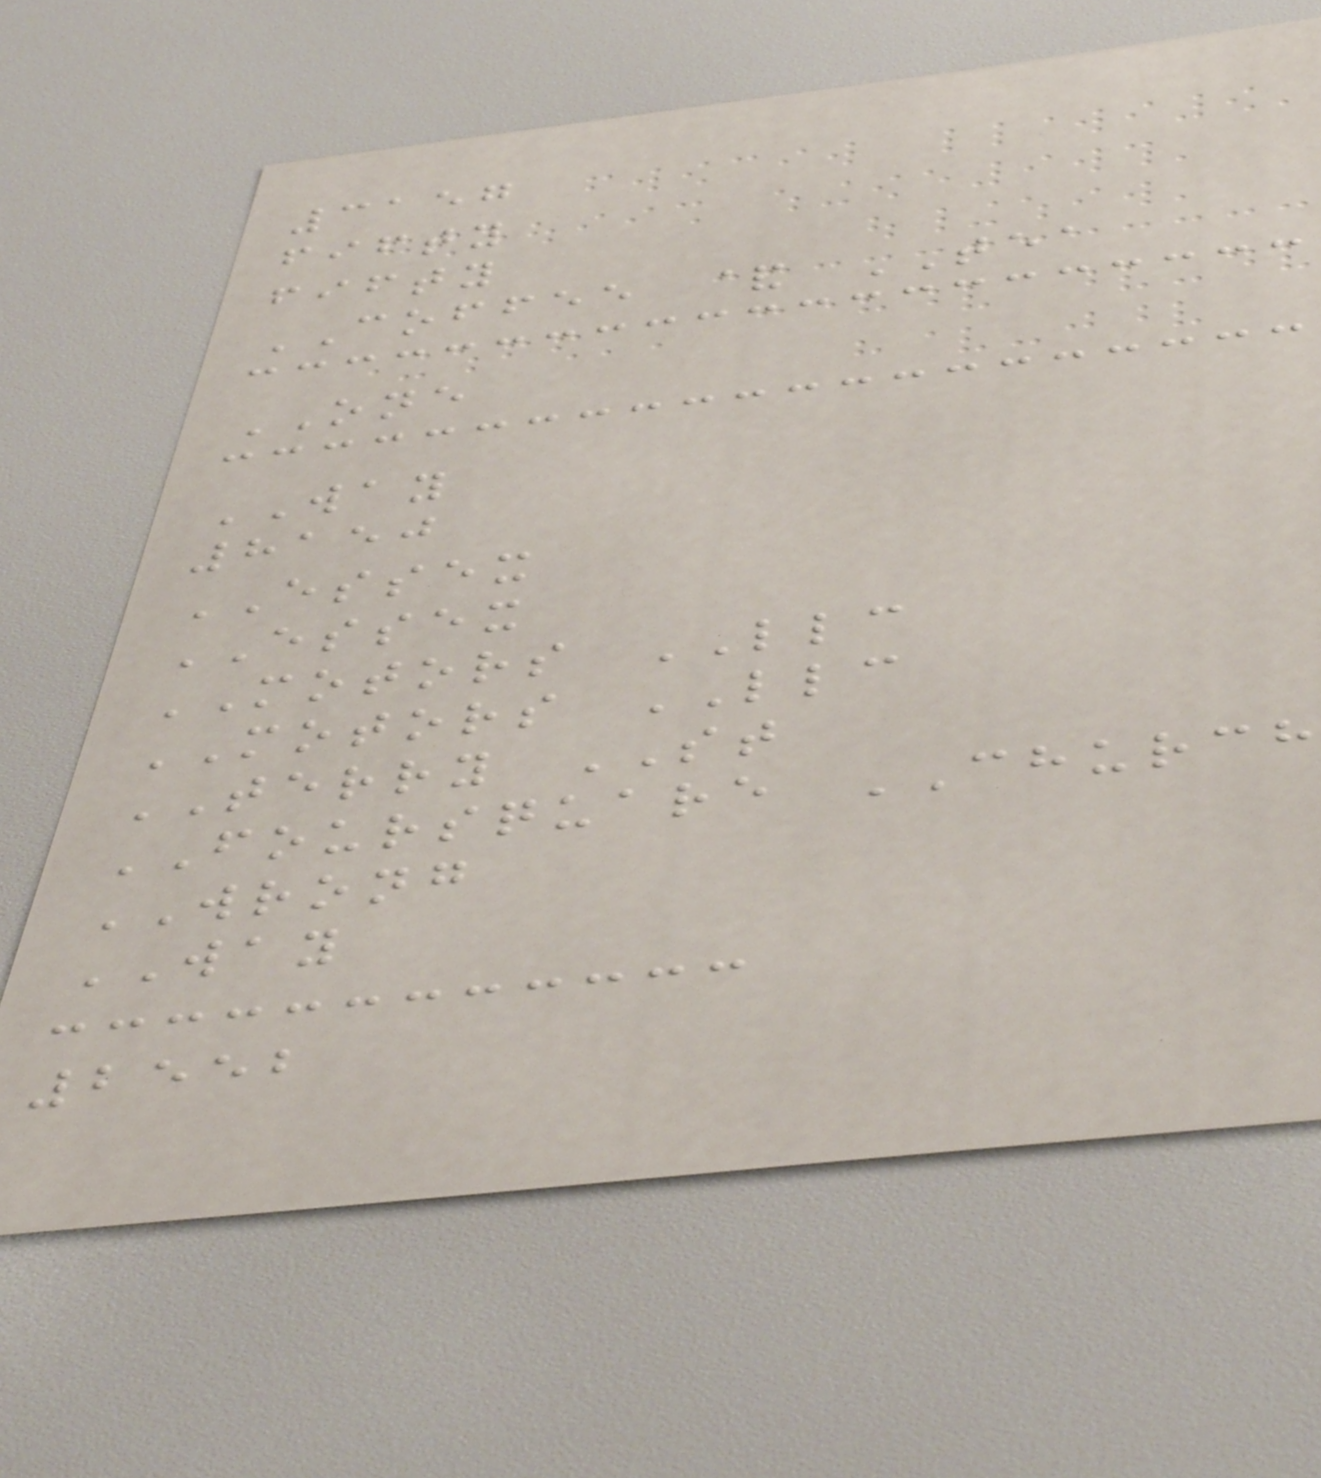3157
fifty
fifty
COFFEE & TEA
ONE
WAY
8150
ESSEX
ESSEX
MOTORS LLC
MOTORS LLC
TERRY ST
FOURSQUARE CHURCH
WRONG
WAY
2552
